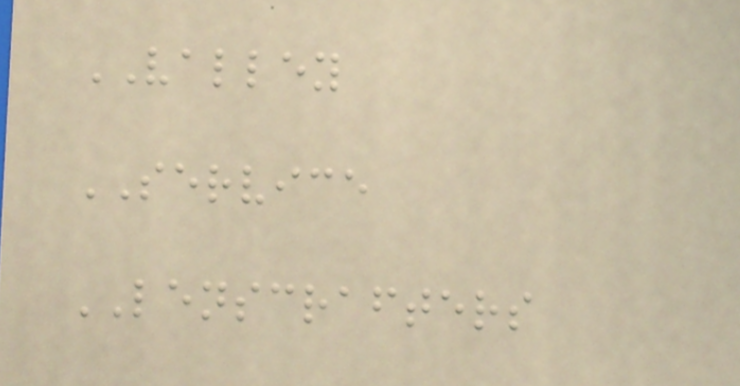VALLEY
SERVICE
LENSCRAFTERS
